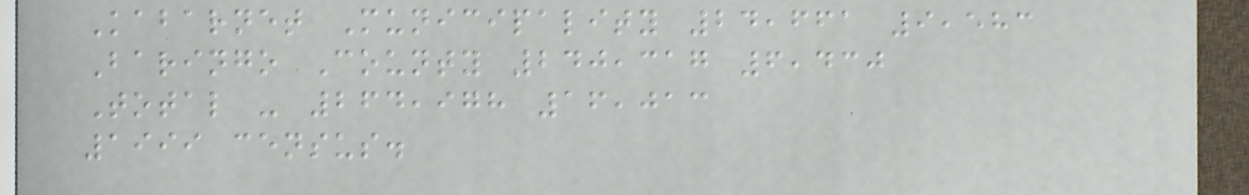Kabarnet Municipality 24,661 9,583
Baringo County 240,317 6,430
Total - 264,978 16,013
1999 census.
